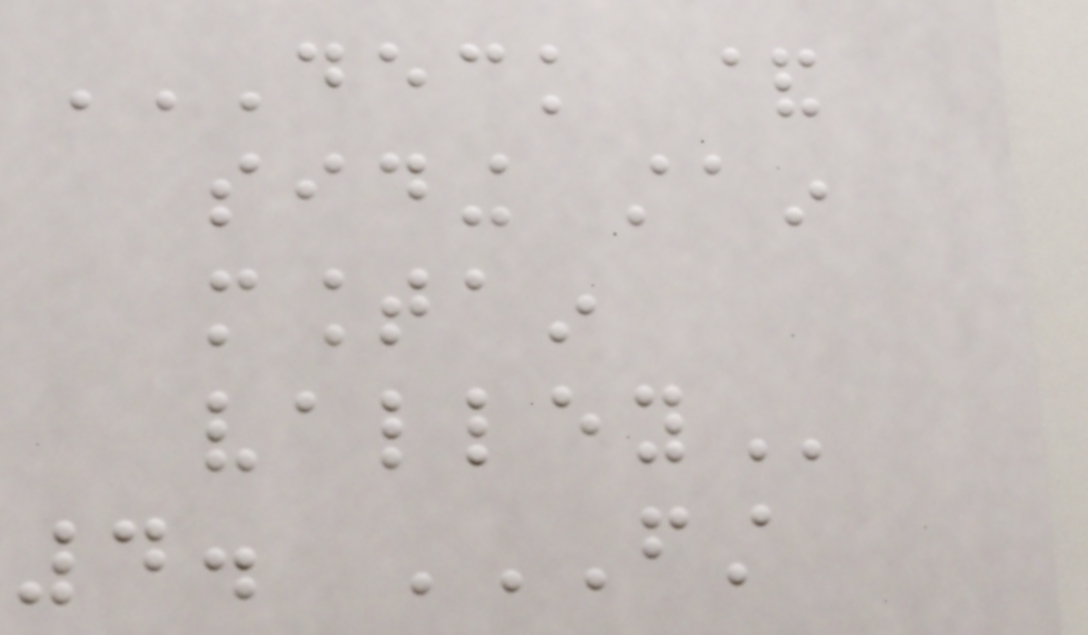DECK &
SIDING STAIN
MOUNTAIN
VALLEY
4. FIRST
